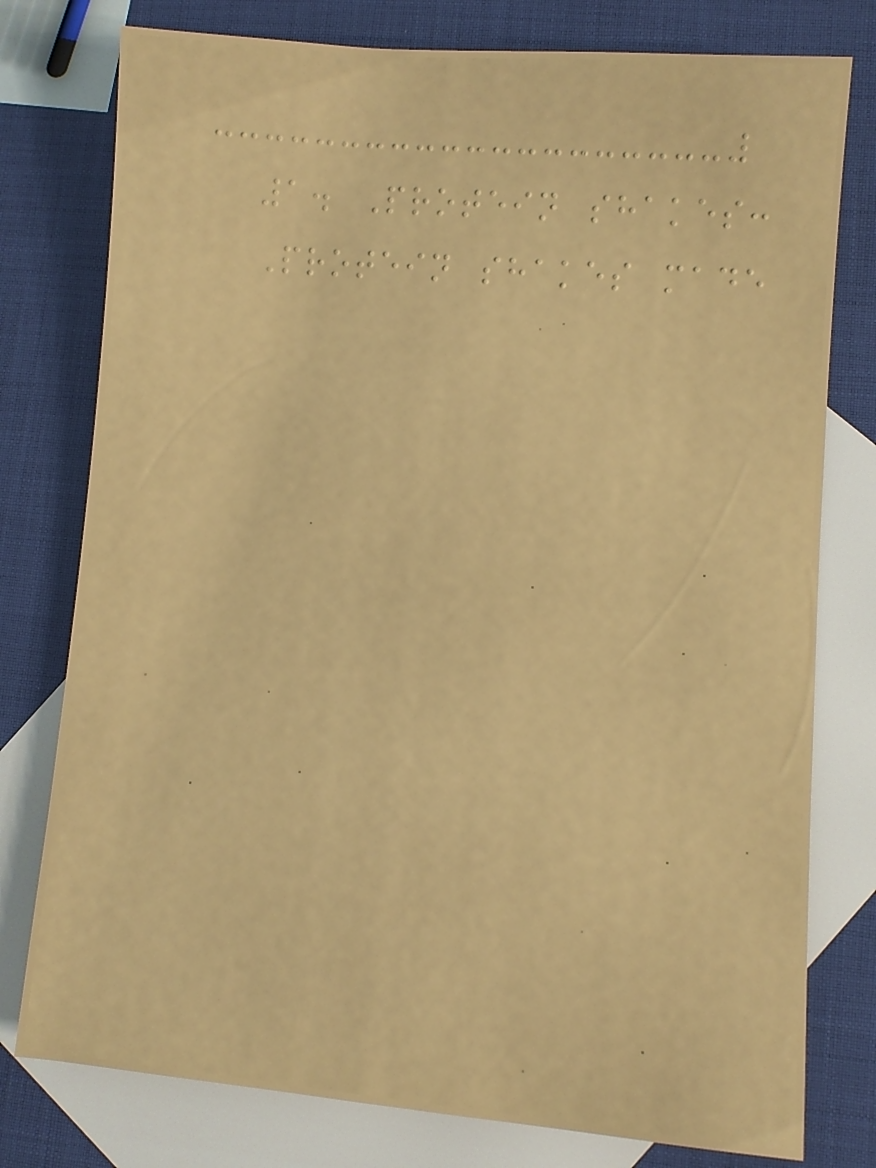1. Protein shakes:
Protein shakes made
